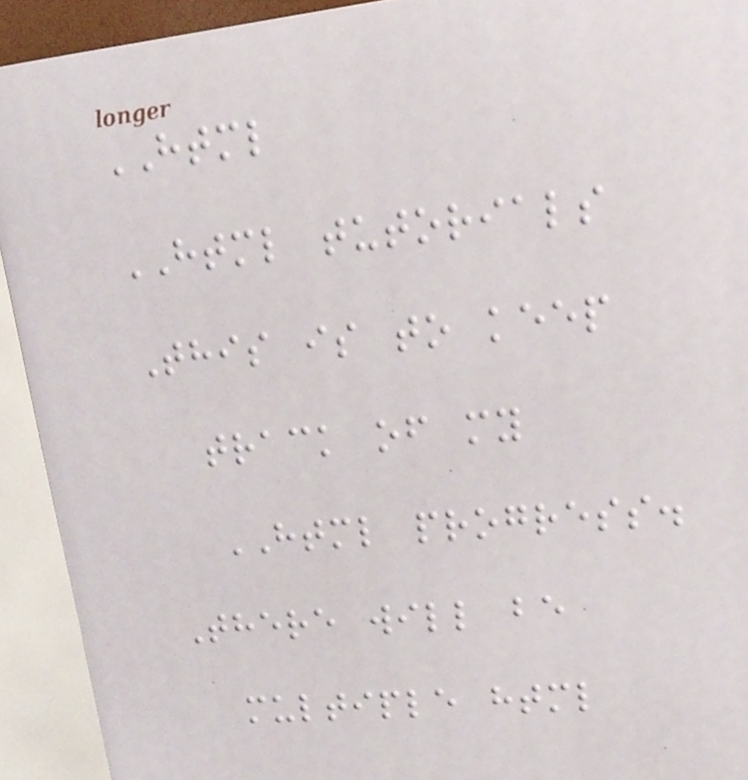HTML
HTML tutorials
This is to keep
track of my
HTML progress.
There will be
multiple html
